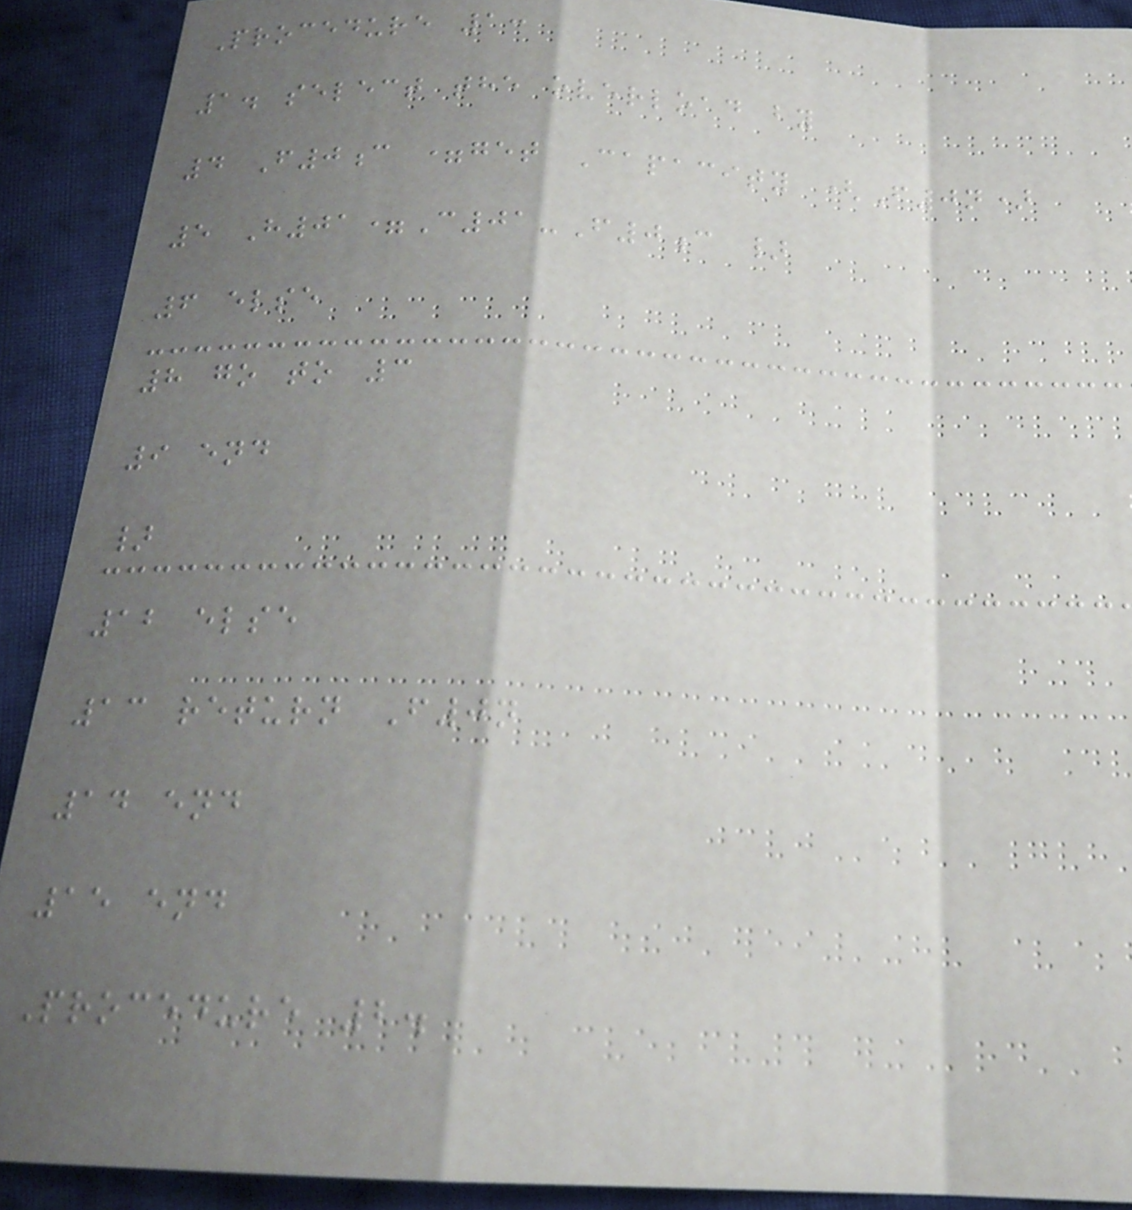Procedure 1:
1. select the overload by
4 F0c =get Capacity (F0n)
5 H01=C01-F0c }
6 else
8 go to 3
9 end
}
12 else
13 return F0n
14 end
15 end
Procedure 2.
